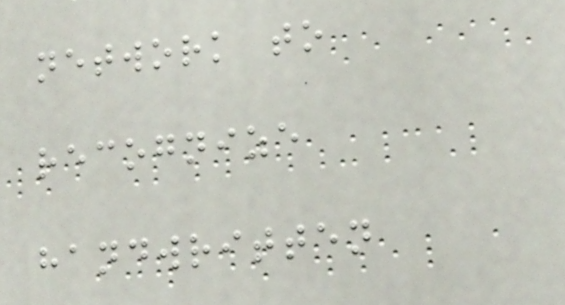network to
recognize
handwritten
